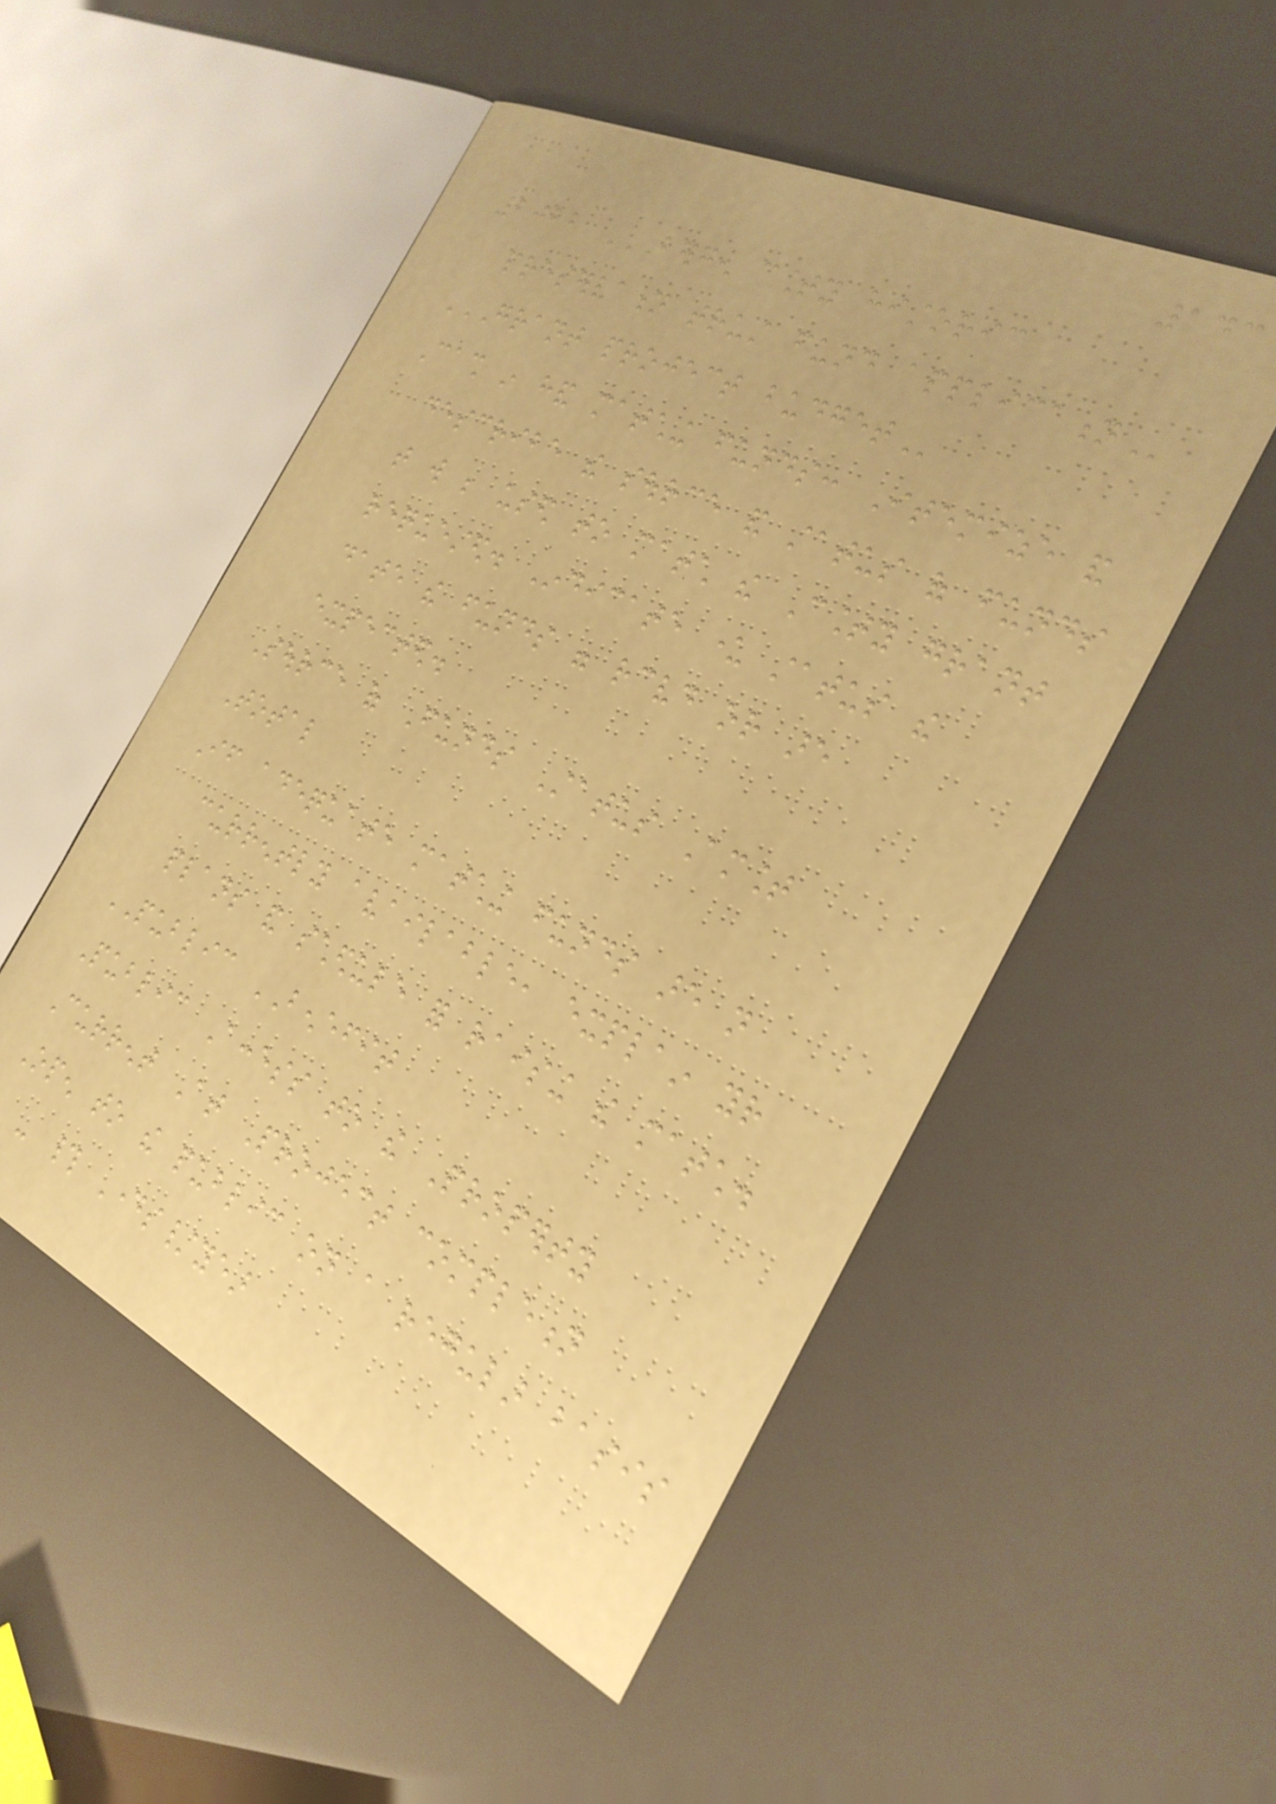143
2022 BERGEN COUNTY HISTORIC
PRESERVATION TRUST FUND APPLICATION
GRANT PROJECT BUDGET
Cash in hand matching funds: Itemize and
describe the source and status of funds
that will be used to match the County grant
requested. Indicate under status the
date the funds were received or are
expected.
Source of Funds Status Amount
Total
If adequate matching funds are not
currently available, explain your
plans and schedule for raising the match.
PUBLIC BENEFIT
Public Access to the Property
Current At Project completion
Open to the public on a regular basis
- # Days/year
